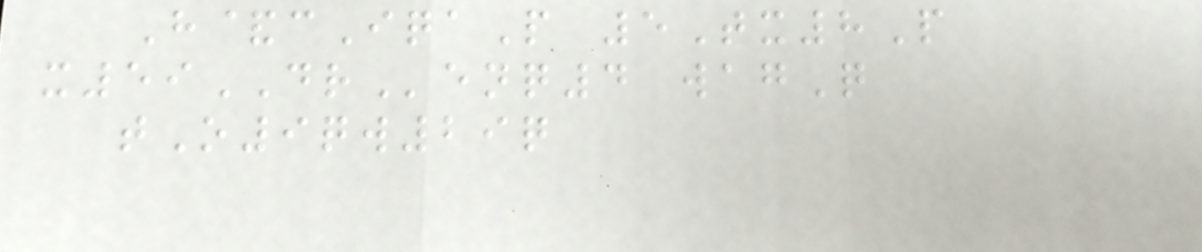H&cIqaP 5Tx8P
x59DRenq4 wagQ
tO9qw29q
